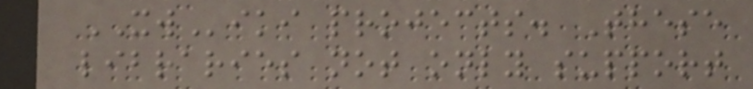XWiki projects. These
libraries not only support
